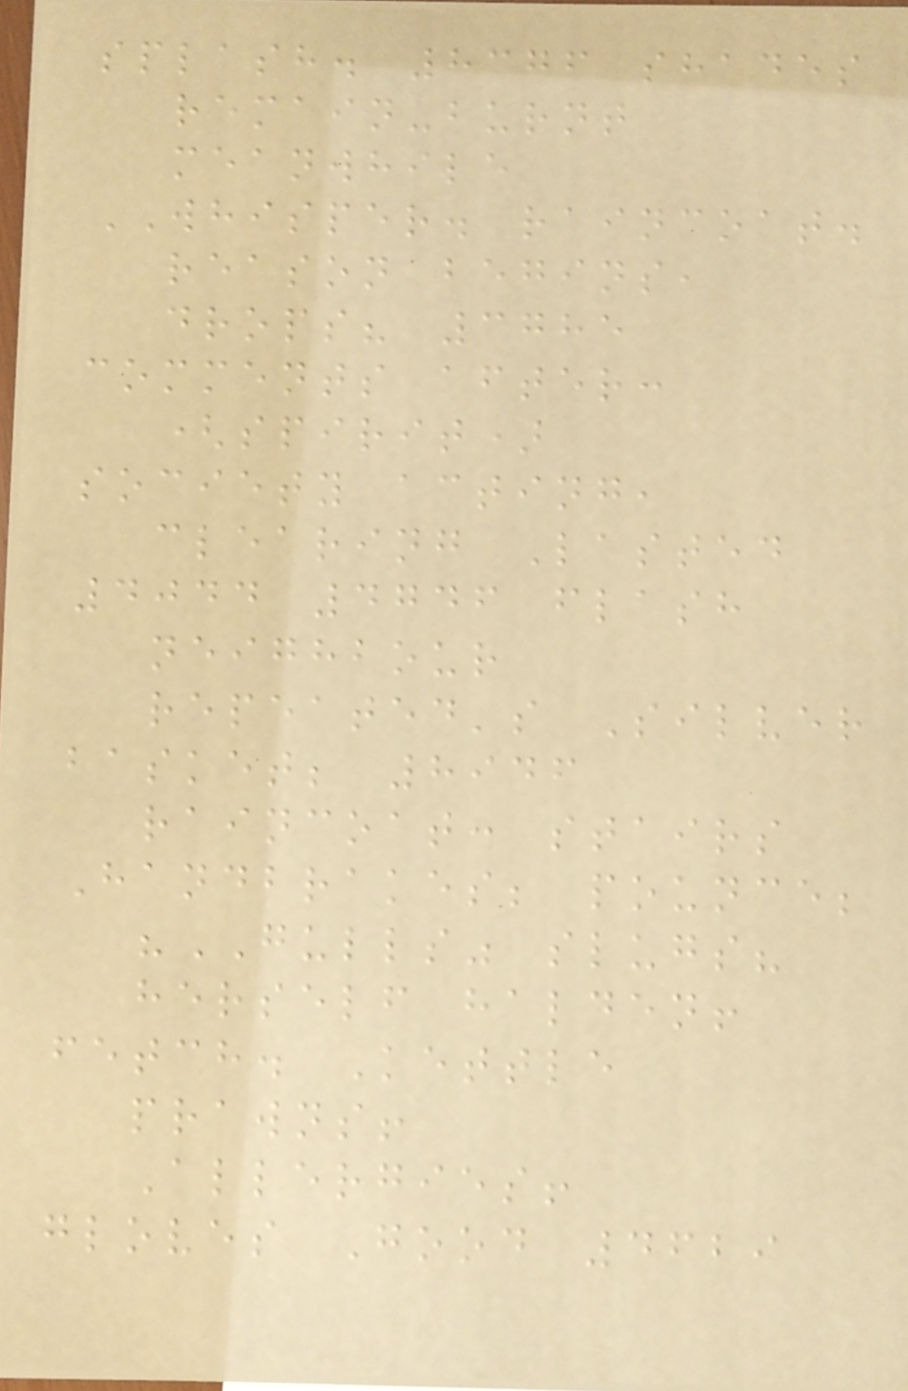splash. 8376 shades
remain-burnt
meanwhile
WHISPER. raincoat.
reason begins,
drops? 3785
comments after:
(spirit)
society acting,
clearing Lasted
4044 4746 flash
neighbour
repeated's Silver
basket; 8946
raincoat: stairs
Handbrakes; pounce;
"GULLS" slugs?
herself halden!
fetch. Kettle
prawns!
Allergies!
gloves Good 4629
